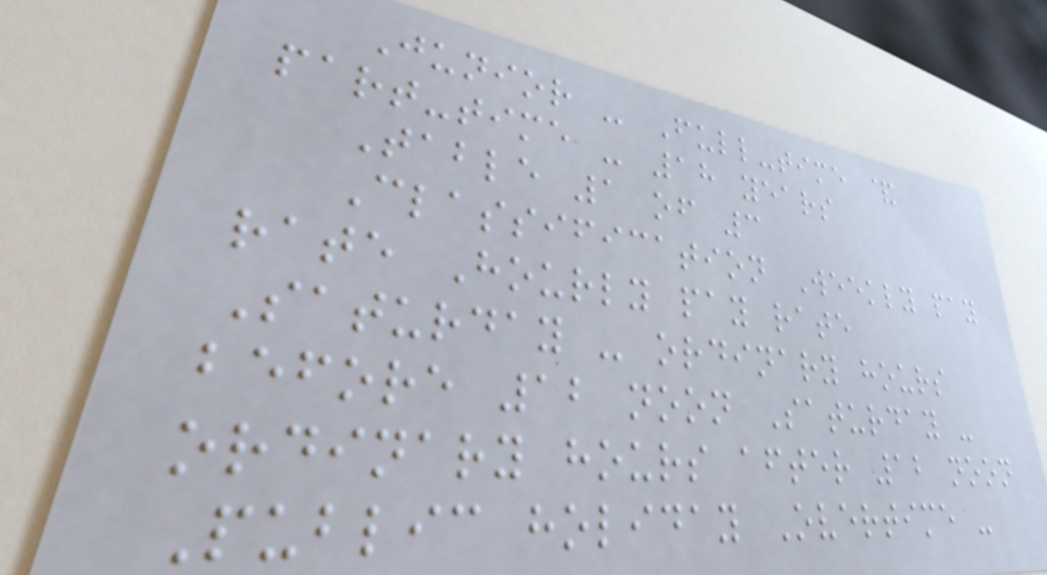Junior - Full-time &
part-time - 18 years
Table 1 of 3
Classification Weekly pay
rate Hourly pay rate
Saturday - ordinary hours
before 12 noon Saturday -
ordinary hours after 12 noon
Public holiday Overtime -
